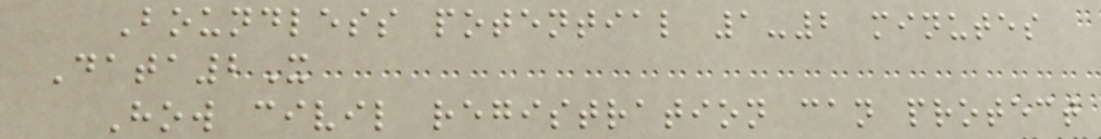Boundless potential 1-2 minutes
Data2X
How civil registration can protect
